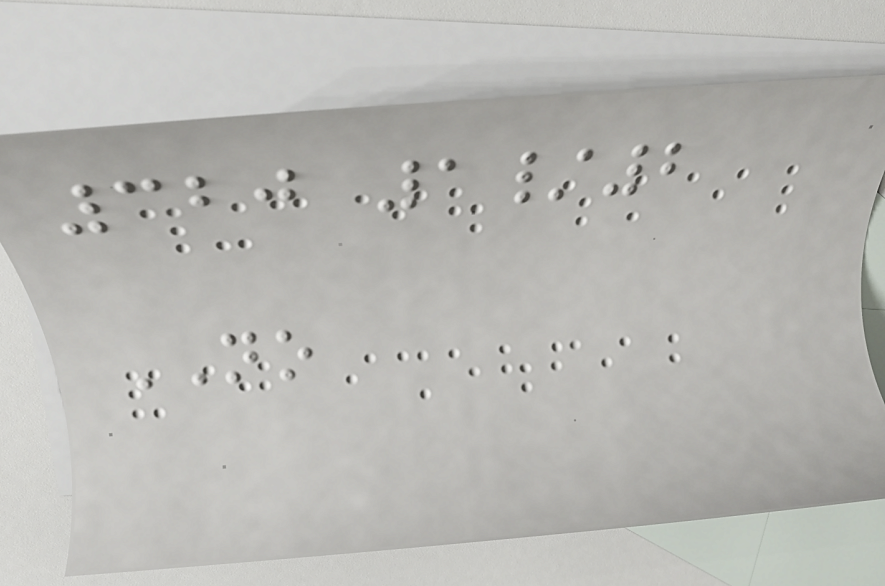320 1/2
NO
